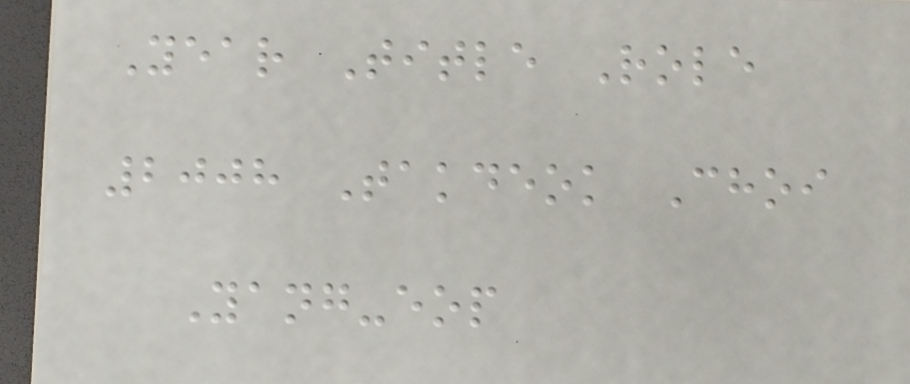Year Title Role
2008 Takdeok Choi
Yang-eop
